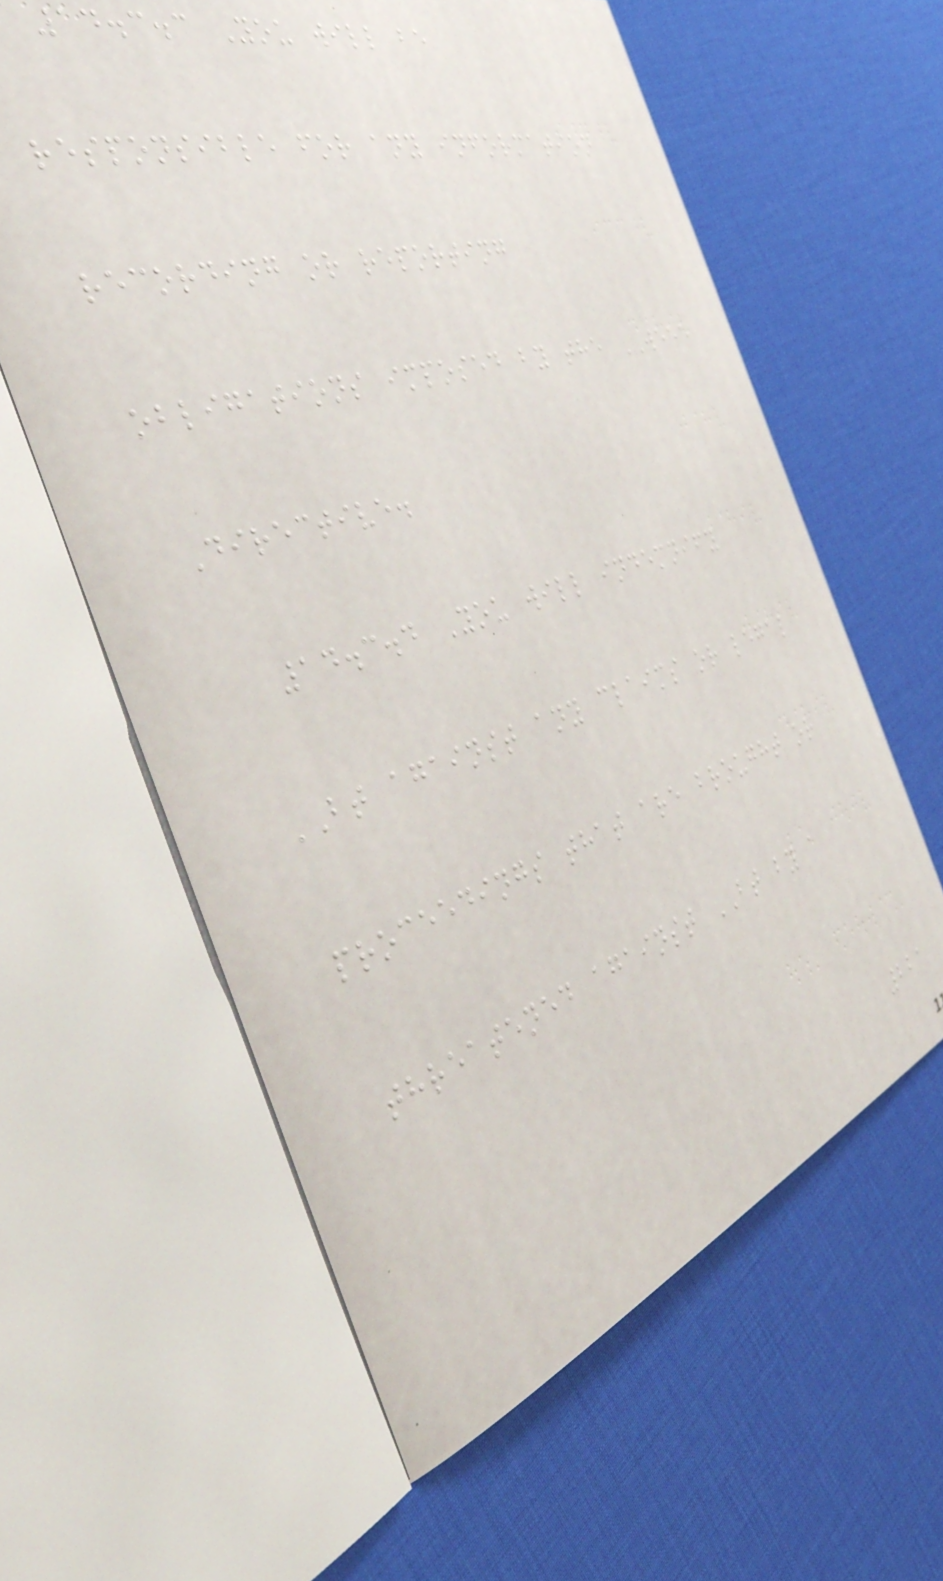14.3.3 You will be
responsible for any information
recording or reporting
obligations imposed by the WEEE
Directive.
14.3.4 You will indemnify
BT against any claims or legal
proceedings that are brought or
threatened against BT by a
221
